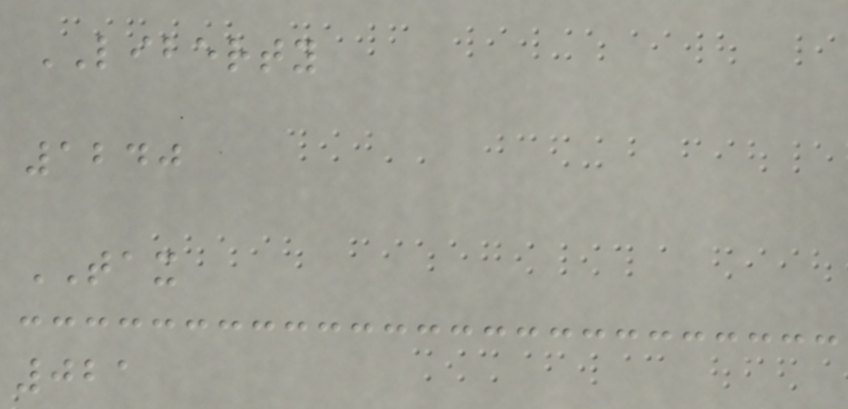LIBERTY
1240
TAX
021
